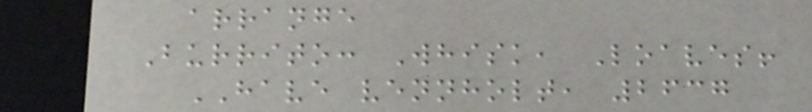arrange
Burrito: Whisk, Loaves!
HAVE vennholt, 2637
